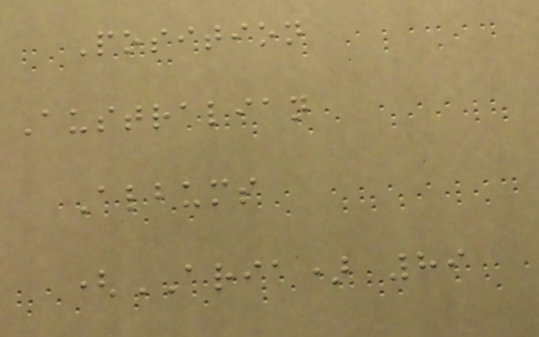Position
Australian
Albums
(ARIA) 89
